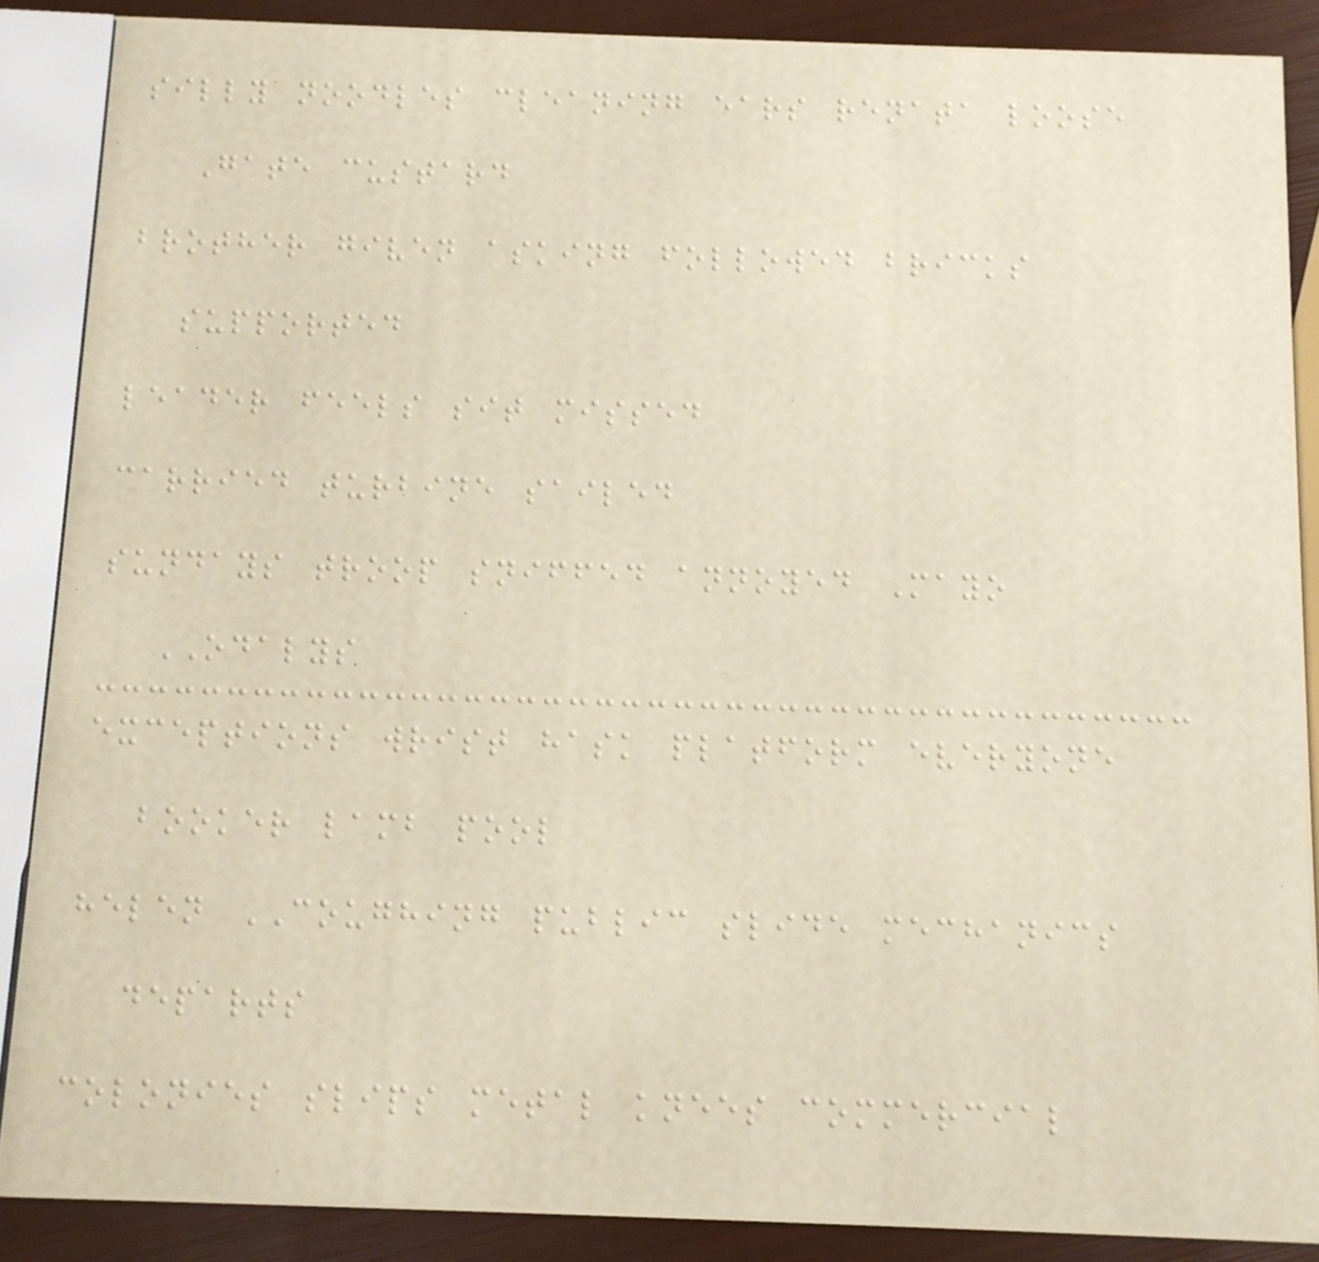silly noodles cleaning ears renata loose
Gate custard
brother given asking followed bricks
supported
leader feels sit missed
carried turbine sailed
sundays troop sniffed annoyed Mayo
ODALYS
exceptions wrist hask platform everyone
booker lamb pool
helen COUGHING public slide mechanics
departs
colonies slips metal knees commercial
